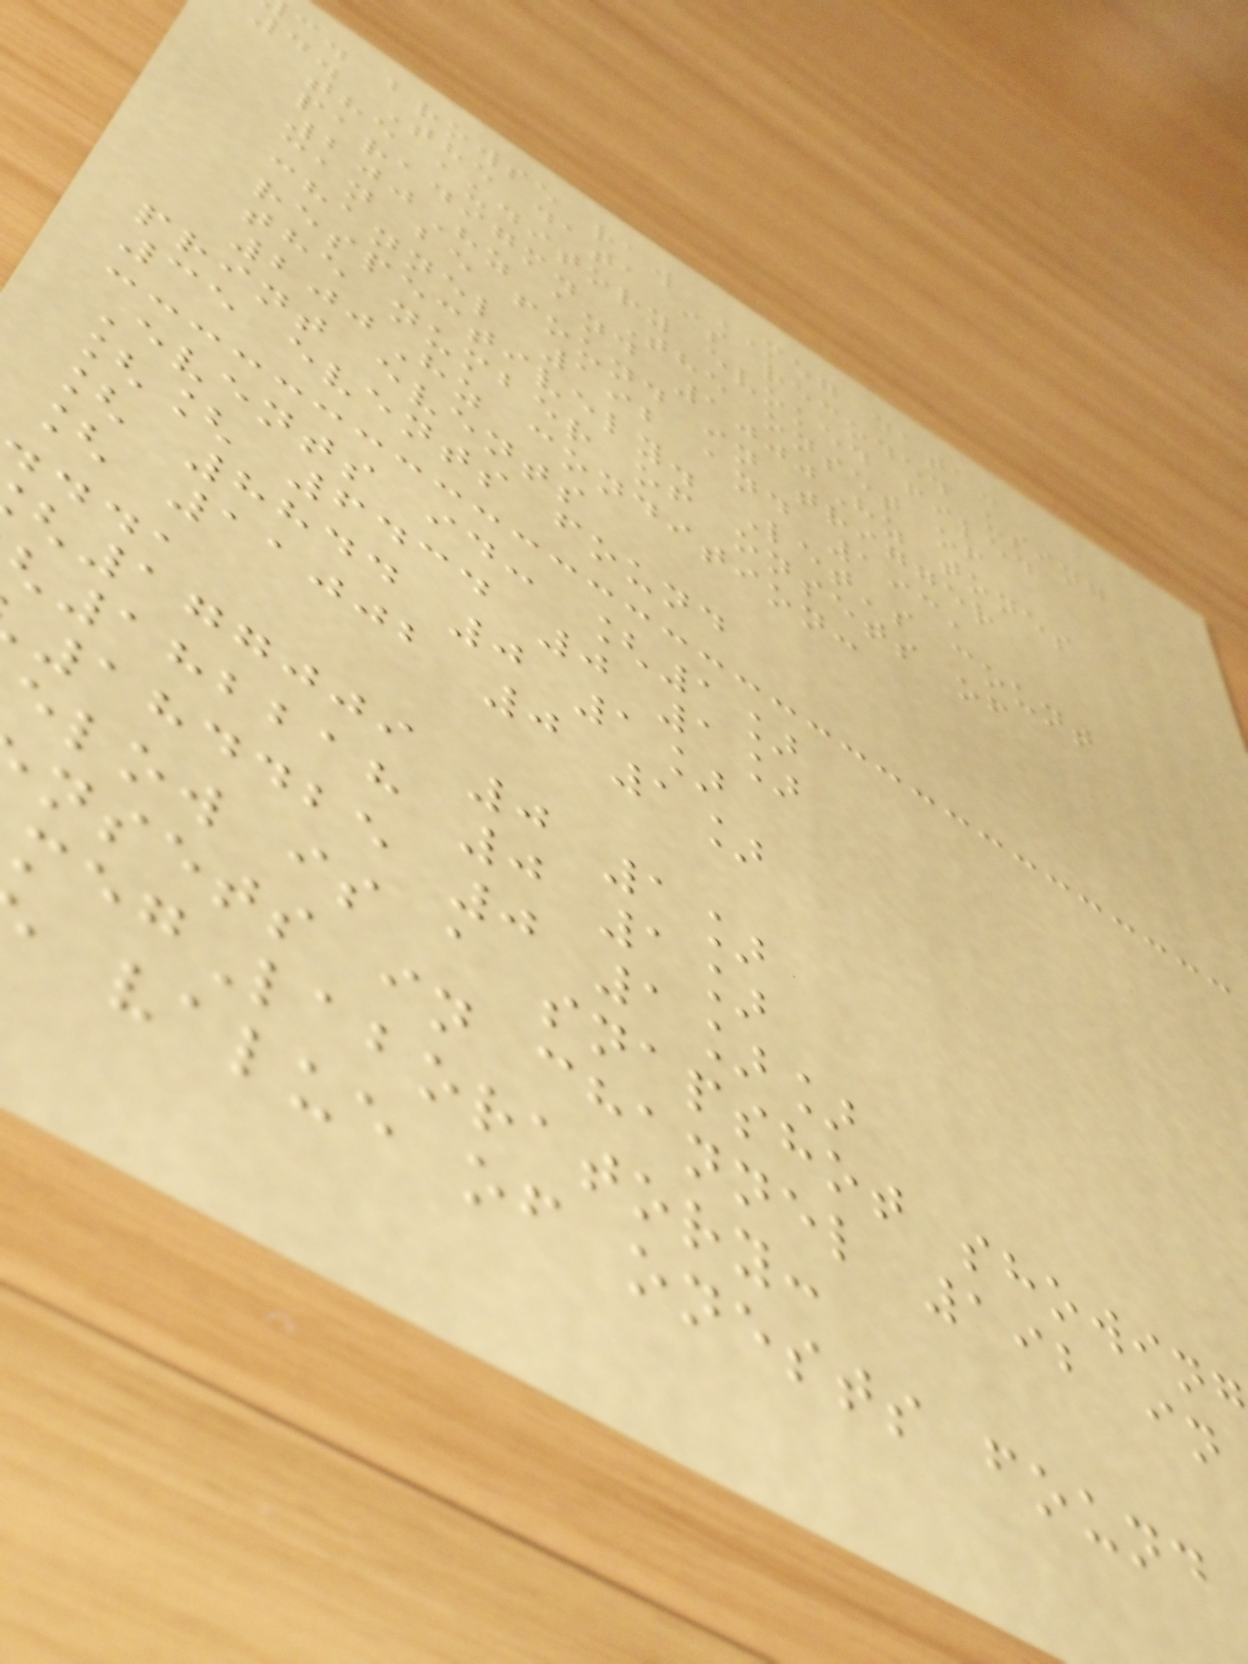c. browse raw MEG data:
4. The data is recoded using
the auditory evoked filed
paradigm. The onset of
200Hz and 1000Hz tones
can be found in trigger
channel 192 and 193,
respectively. Let's count
the number of onsets of
200Hz condition:
print events
35 events found
Events id: [1]
[[ 6434 0 1]
[ 8844 0 1]
[ 11002 0 1]
177009 0 1]
182218 0 1]
184425 0 1]]
elow is a snapshot showin
nsets in channel 192 in
egLaboratory:
value of onests found
